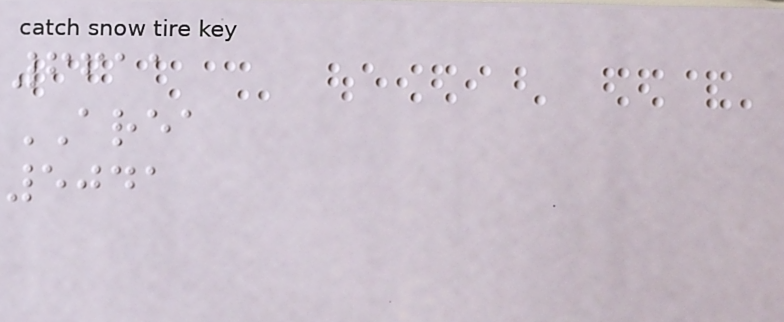6611
AREA
5041
